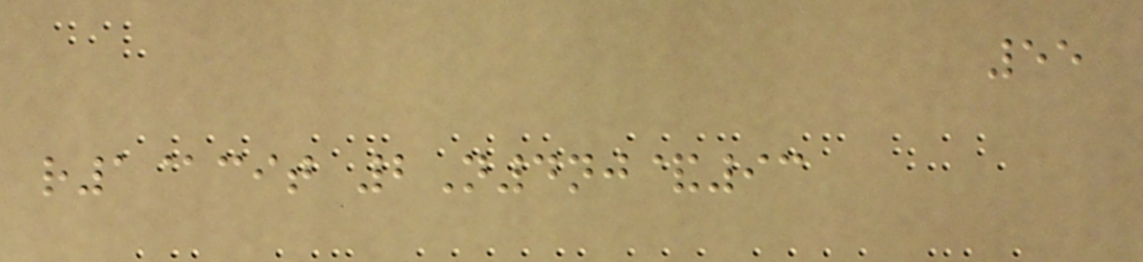55
r1@cit 2N4nj&93
